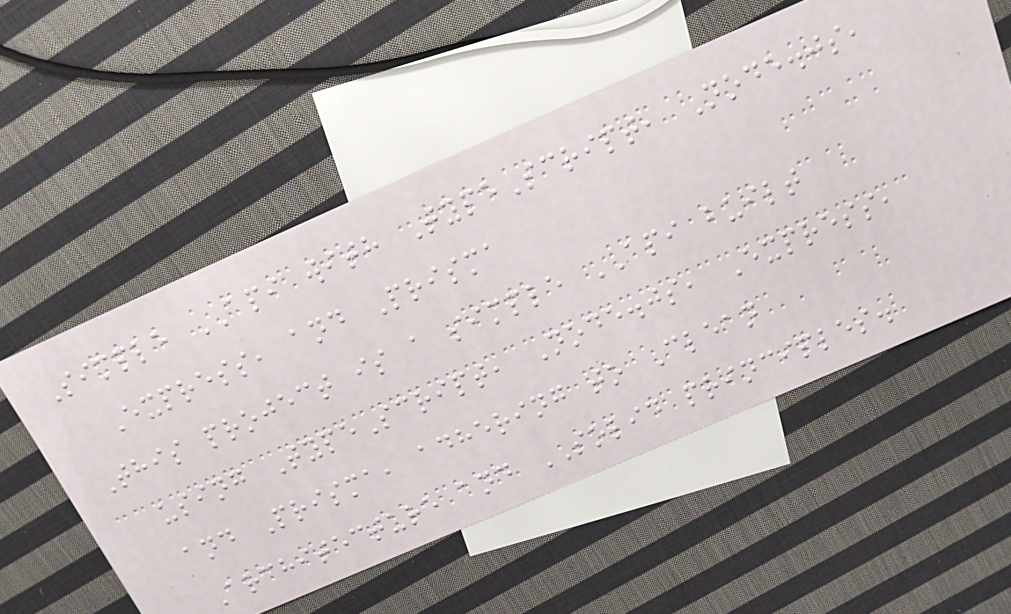Simple API with TypeScript, Node.js,
Express, and Prisma
This project is a simple API built
using TypeScript, Node.js, Express,
and Prisma, adhering to Clean
Architecture and SOLID principles.
